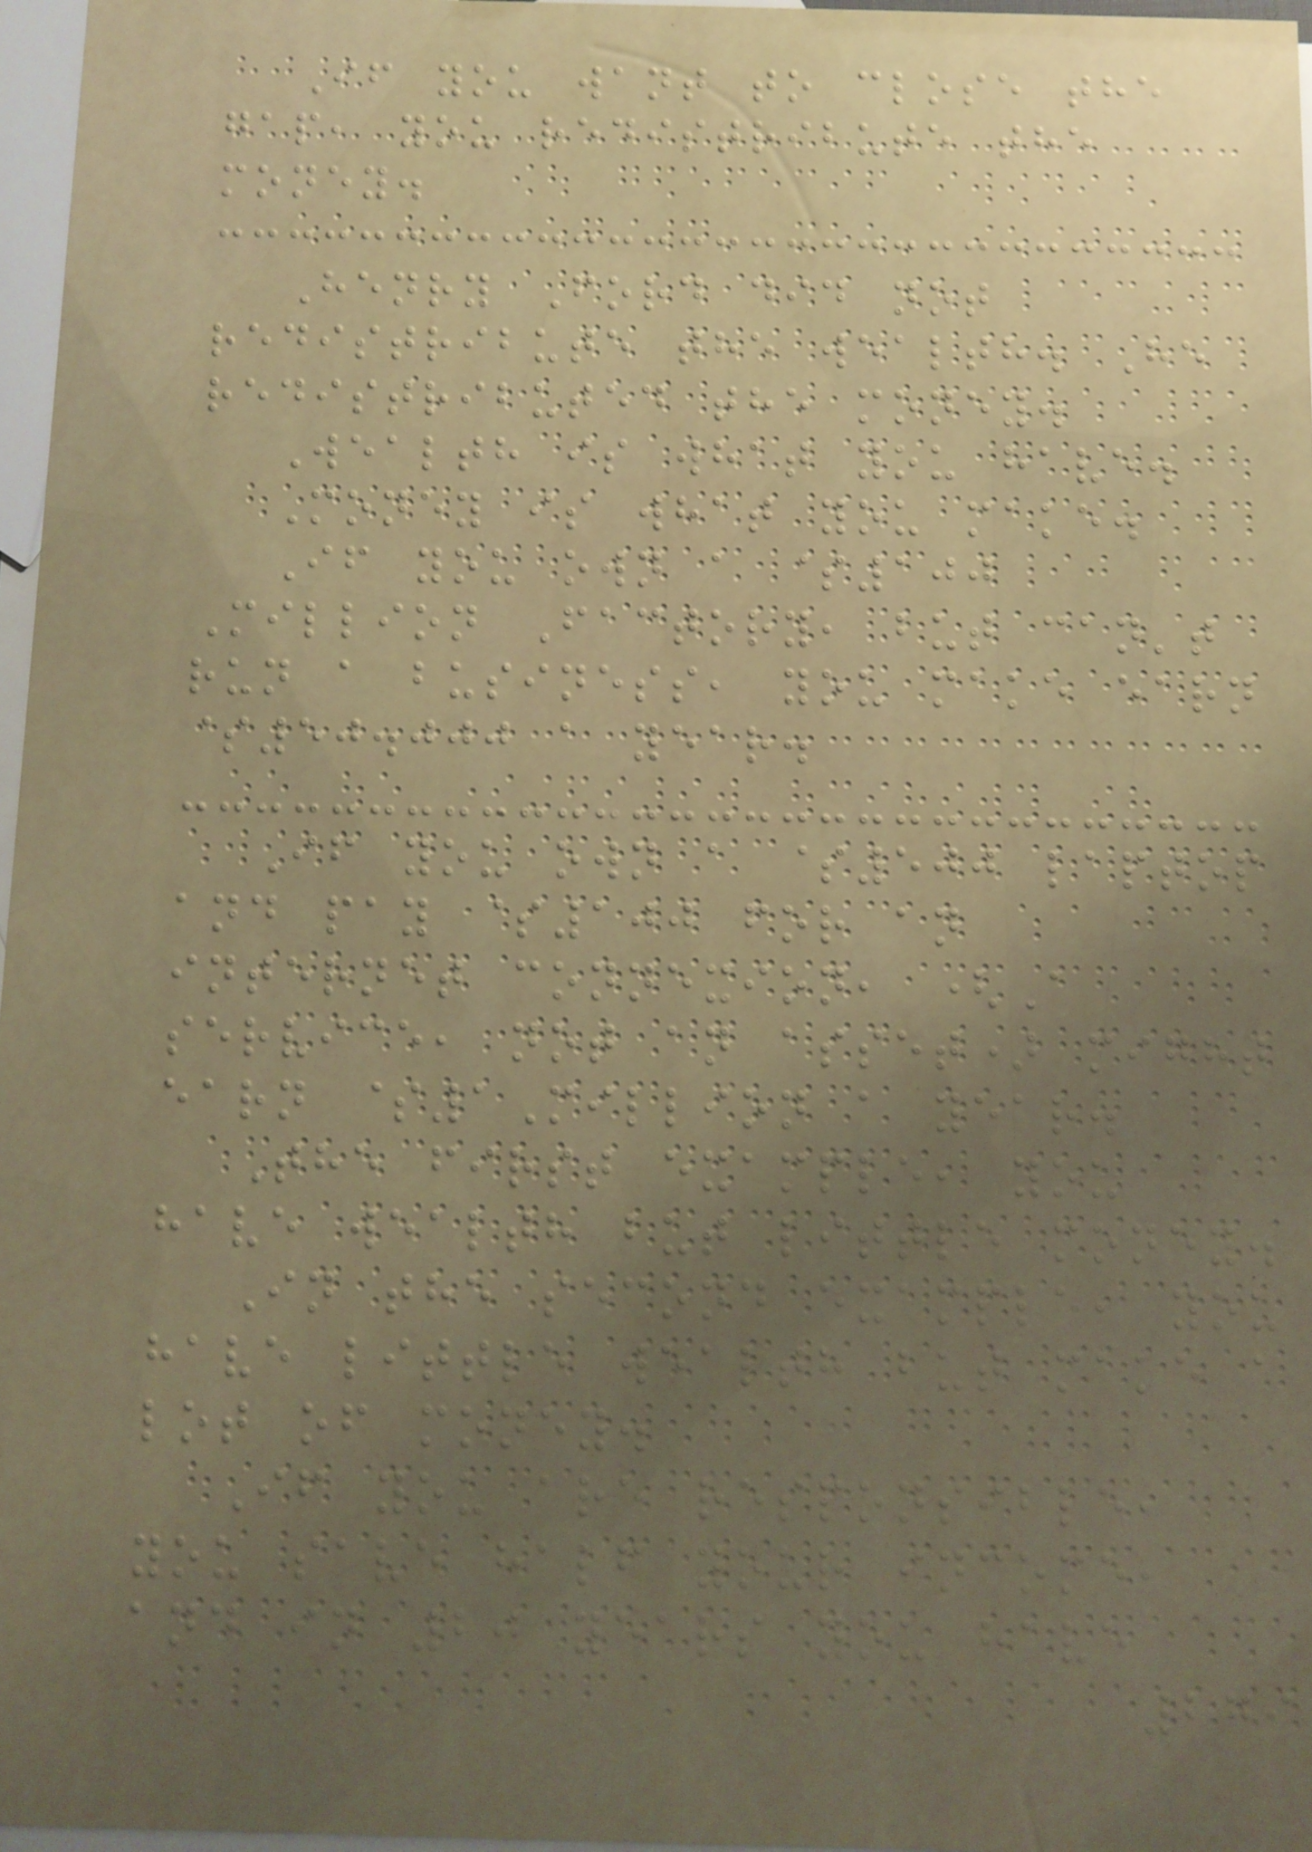If you want to close the
gap, you redistribute the
money.
Henry Ford did not
redistribute the wealth. He
redistributed the money.
Wealth is what you have.
Money is what you make.
If you own a $100
Million Factory, but can't
run a business, you make earn
$50.000 a year.
If you own a $500 laptop
and pay $100 for an
internet connexion, (A
service, not an asset) might
earn $1Million a year.
The first example, you
have wealth but little money.
In the second example, you
have little wealth but make a
lot of money.
If you are responsible,
you save half your income,
and in 20 years you have
279
